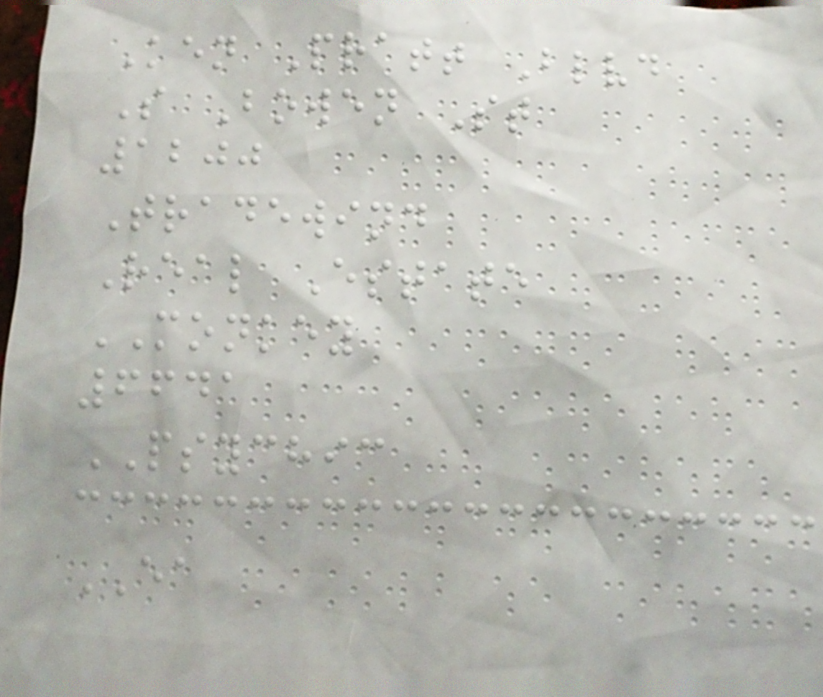Ken Pratt Blvd
S Bowen St
1200
Tradewind
Real Estate
MONKEY
6641
PSYCHIC
EA
